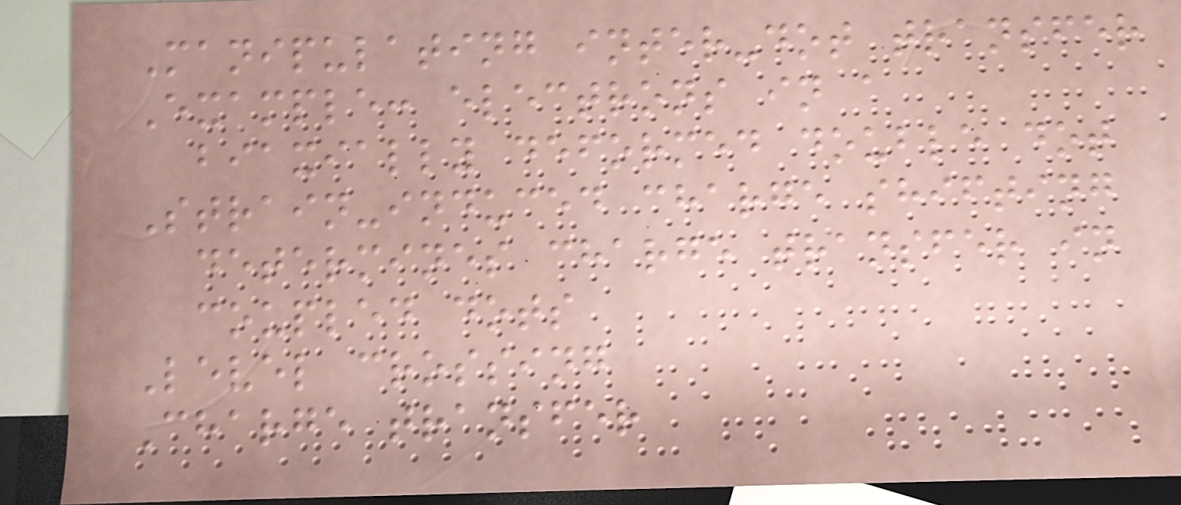Manipulating inter-dot transfer
Example: electrons in a
biaxially deformed double dot
Strain-induced charge shifting
determines charge transfer in
coupled dots
Level crossing
Charge transfer
